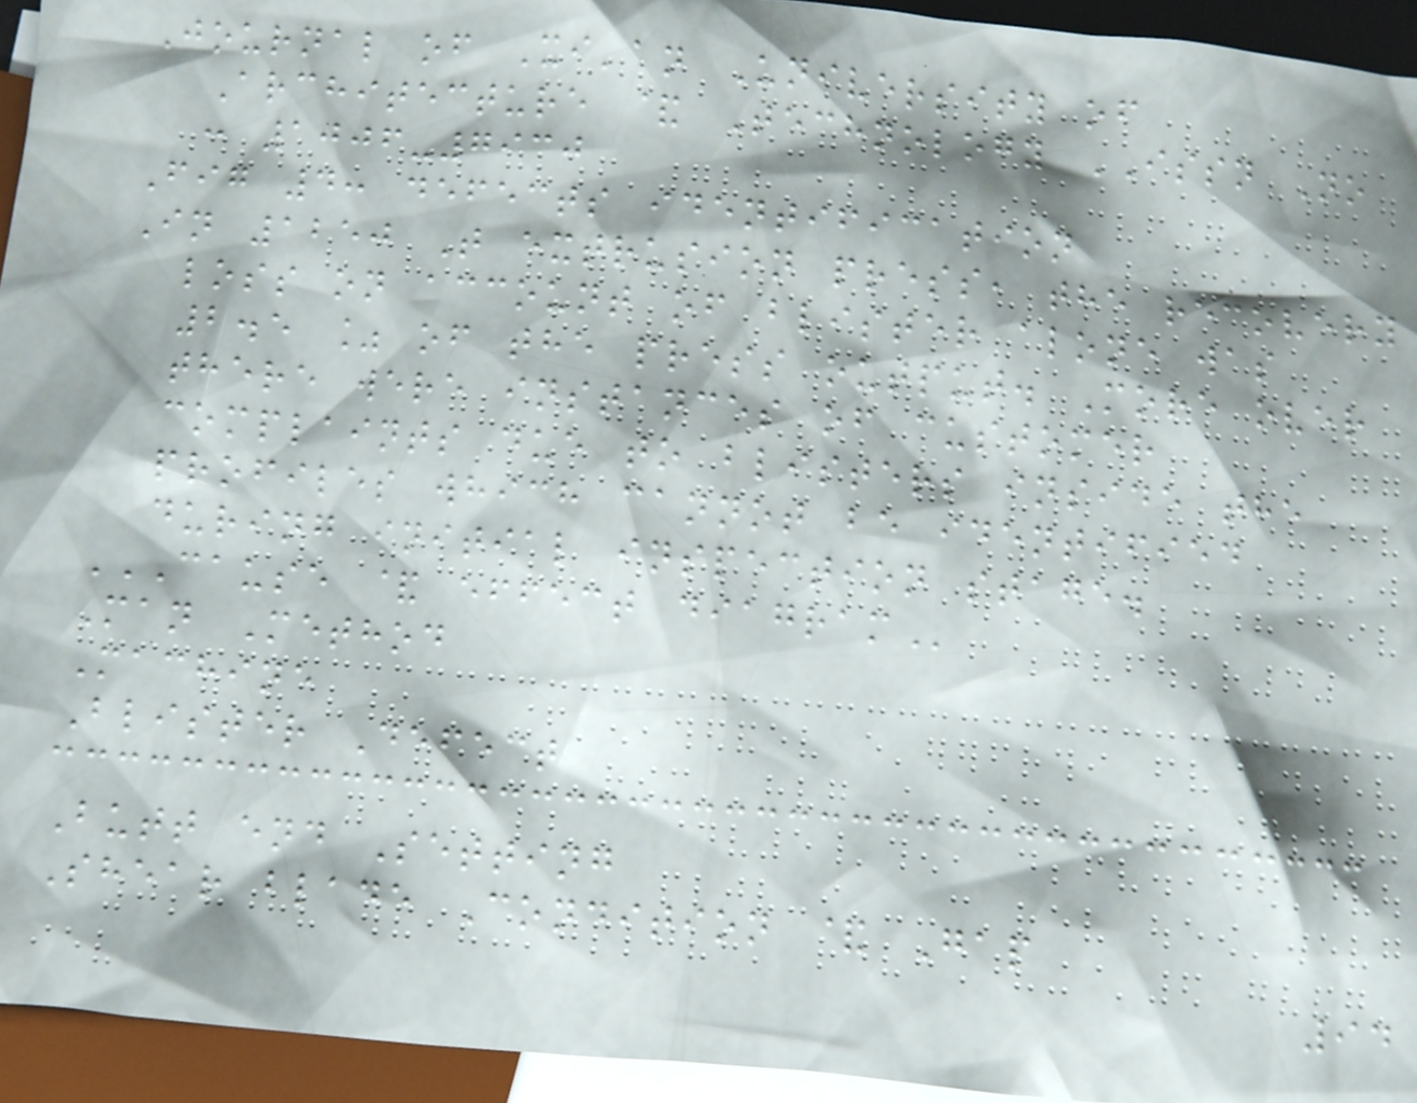Journal of Xi'an University of
Architecture & Technology ISSN No
: 1006-7930
Fig 4: defects identification
In 1250 T extrusion press, the recovery
loss on account of blister alone was
2.5 % of the press output. More over
there were instances of customer
complaints due to blisters inside the
profiles which cannot be identified
during initial inspection stage.
CAUSE & EFFECT DIAGRAM
Man Method
Machine
Blister Defect
Butt end Setting
Shear blade Condition & Gap
94
